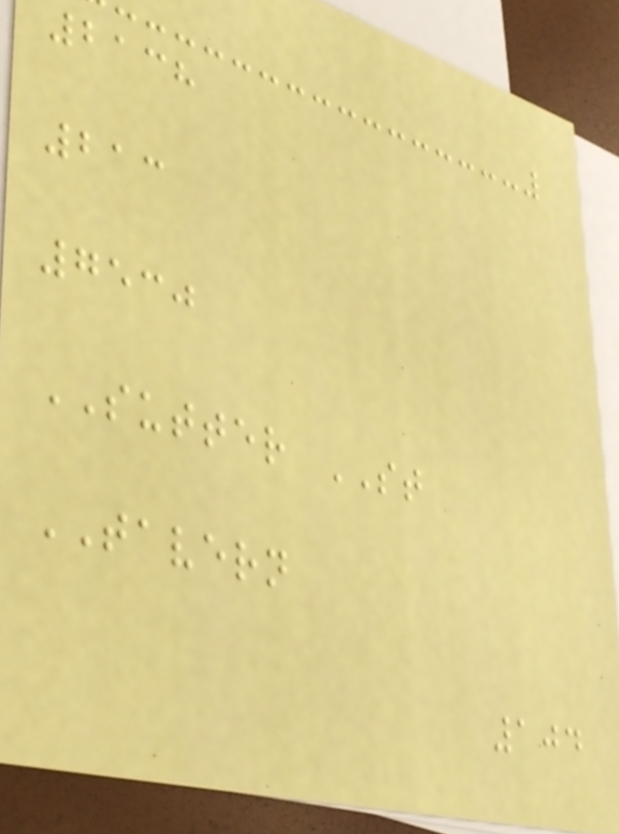2138
213
7530
SUTTER ST
TAVERN
104
